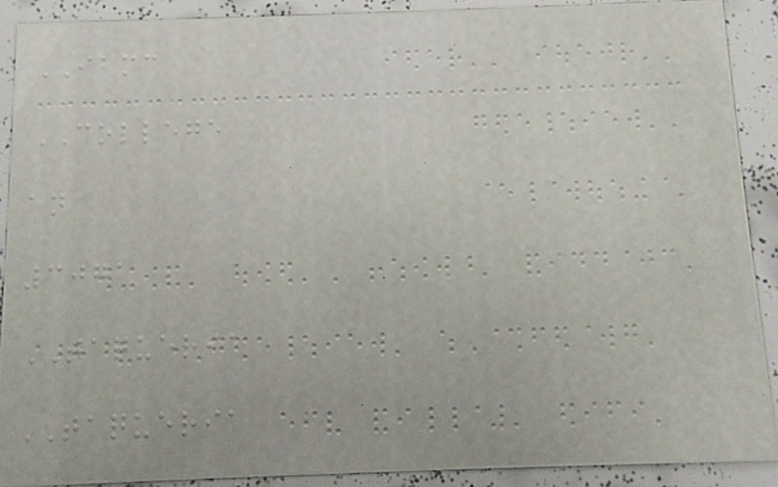IBMC
COLLEGE
an
3071
TAQUERIA
TAQUERIA
